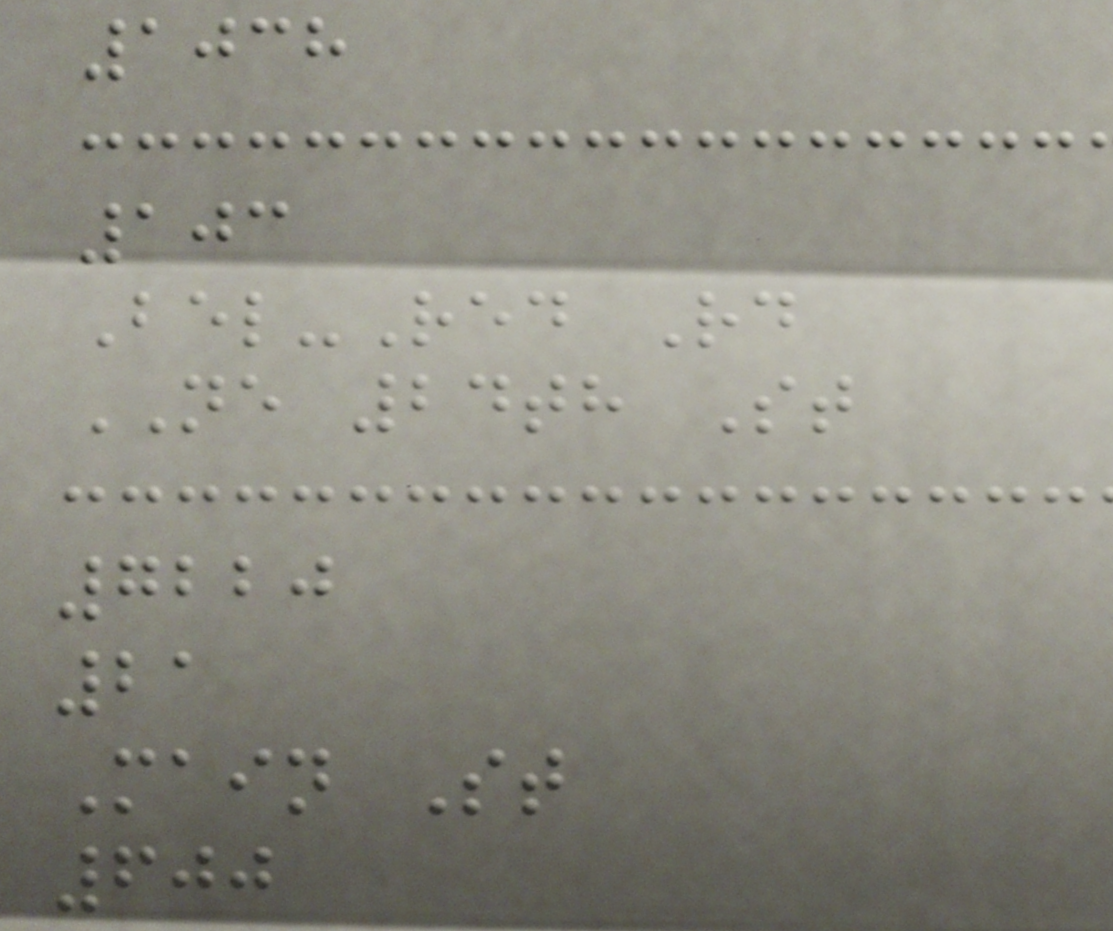1038
103
Bel-Red Rd
NE 24th St
7220
21
Main St
600
